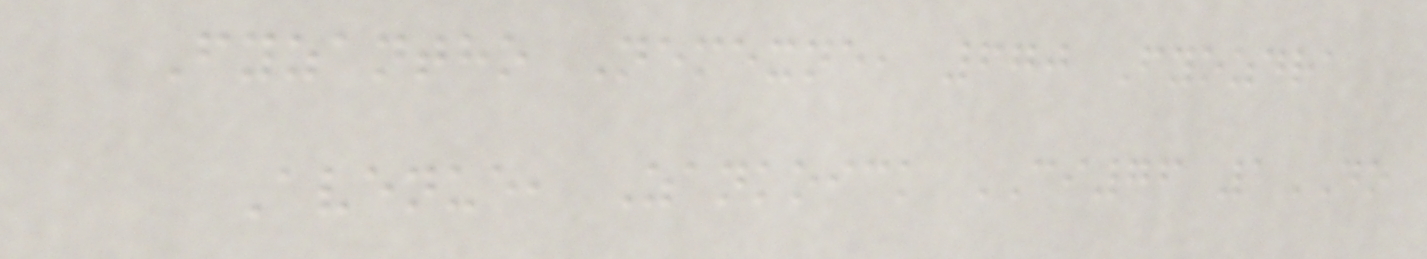Fyzantho Nemexne, 670 Fyozdra
Avenue, Zankoick CI76 1DO
